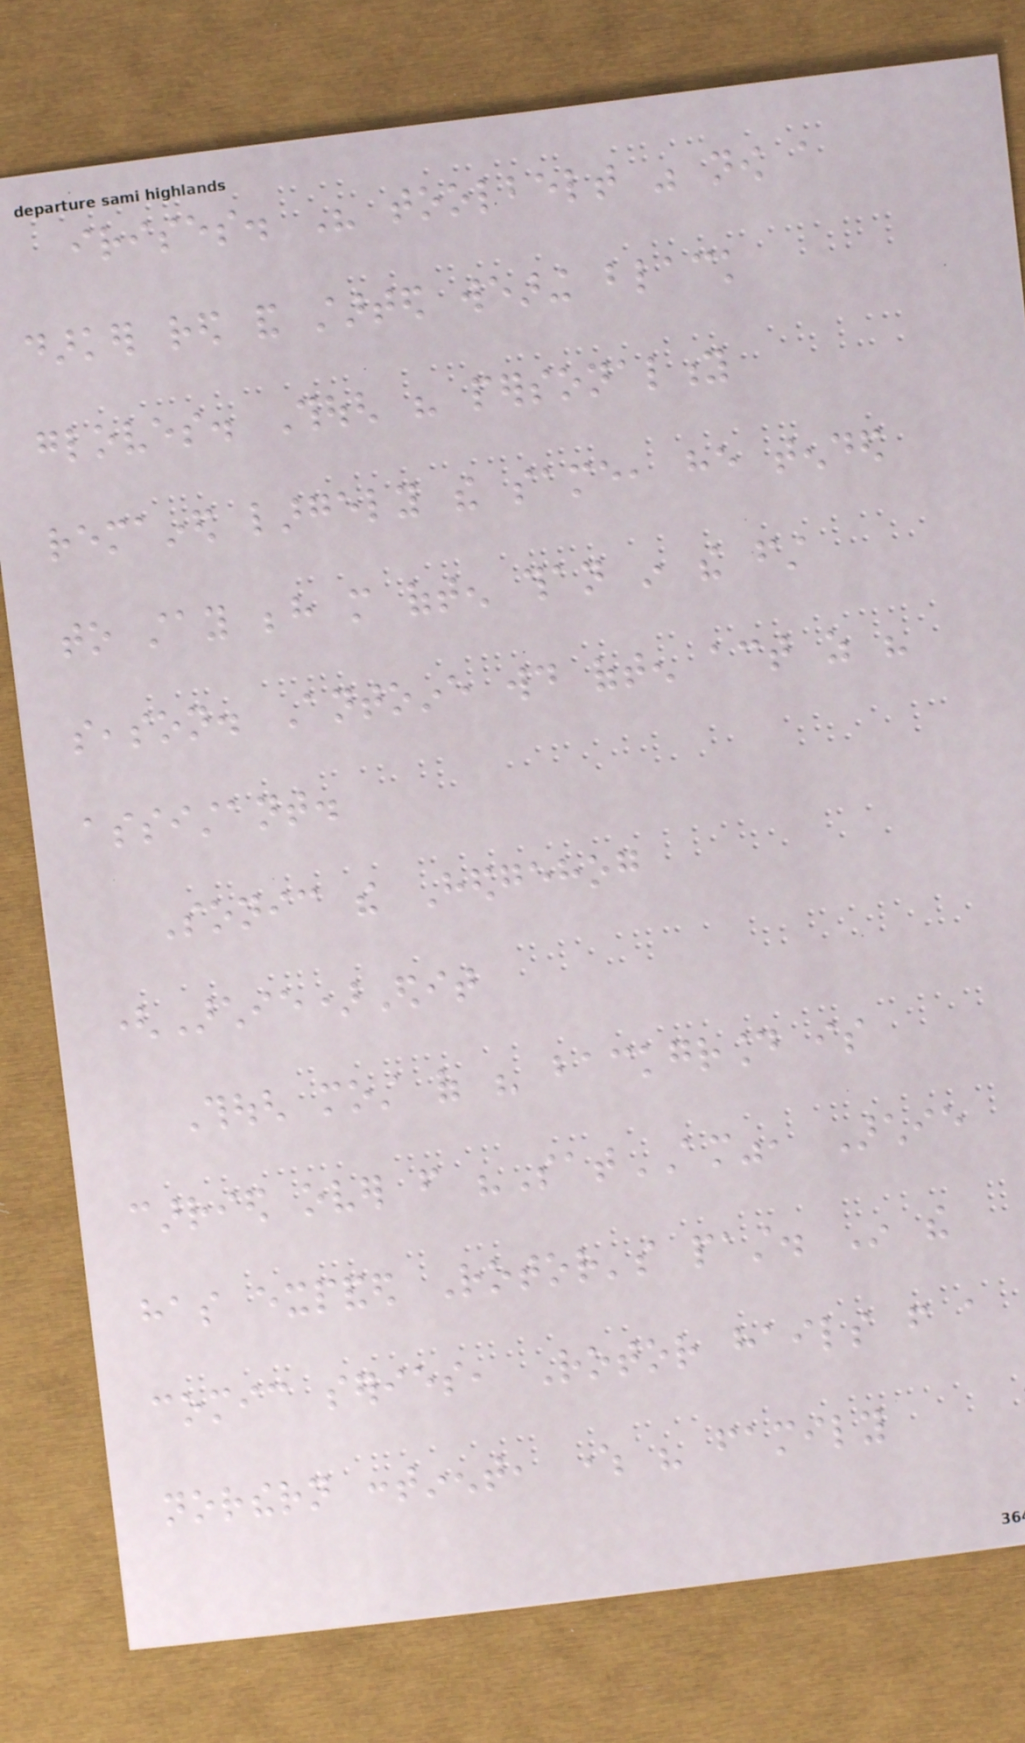irises. His toolbelt was now a
darker red and started wearing black
gloves. Though his personality
remained largely the same, he tended
to stay behind more often than in the first
season. Antoine would often act as his
assistant.
Sonic the Hedgehog
(Archie)Edit
Though most of his background is
carried over from "SatAM", Archie
has expanded Rotor's past. In the
comic series, Rotor hails from a
northern continent, where his family
